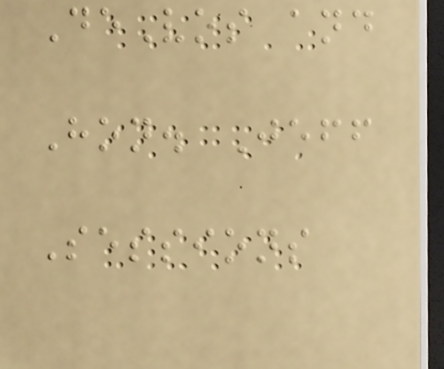DeVos and
Hon. Jeff
Sessions
